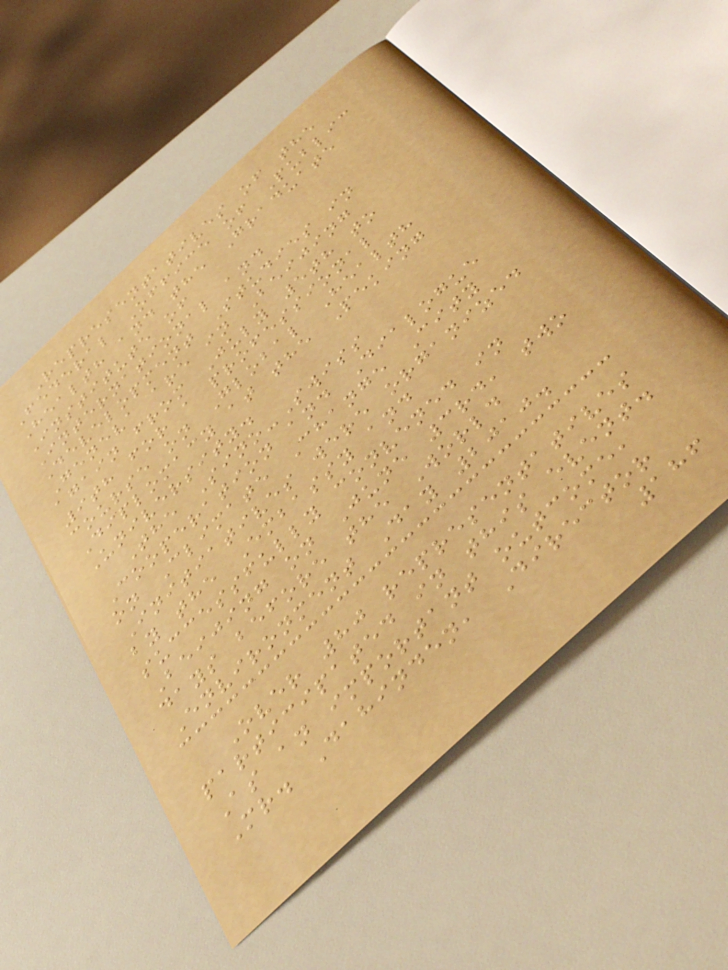Representatives of the
Federal Office of Public
Health and the Graduate
Institute of
International and
Development Studies in
Geneva are in Beijing
again from July 5th to
9th for a professional
course on Global Health
Diplomacy at the Peking
University.
The Sino-Swiss
Cooperation and Dialogue
on Climate Change City
Initiatives were organized
by the Embassy and
successfully convened in
Beijing on June 3rd, two
days before the World
Environment Day 2010.
Over 80 representatives
participated in this event.
As an important outcome,
Mr. Dahinden, Director
186
